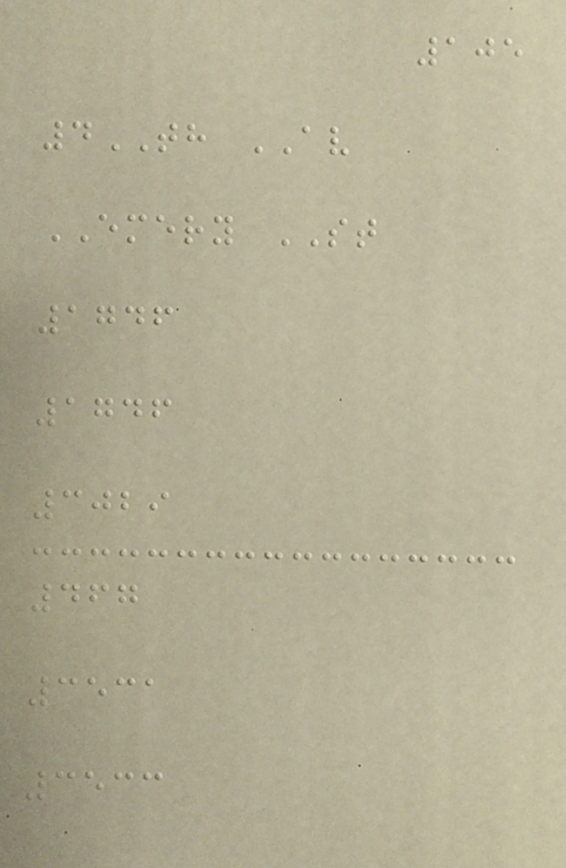105
4TH AV
EMERY ST
1746
1746
3029
467
3531
3533
